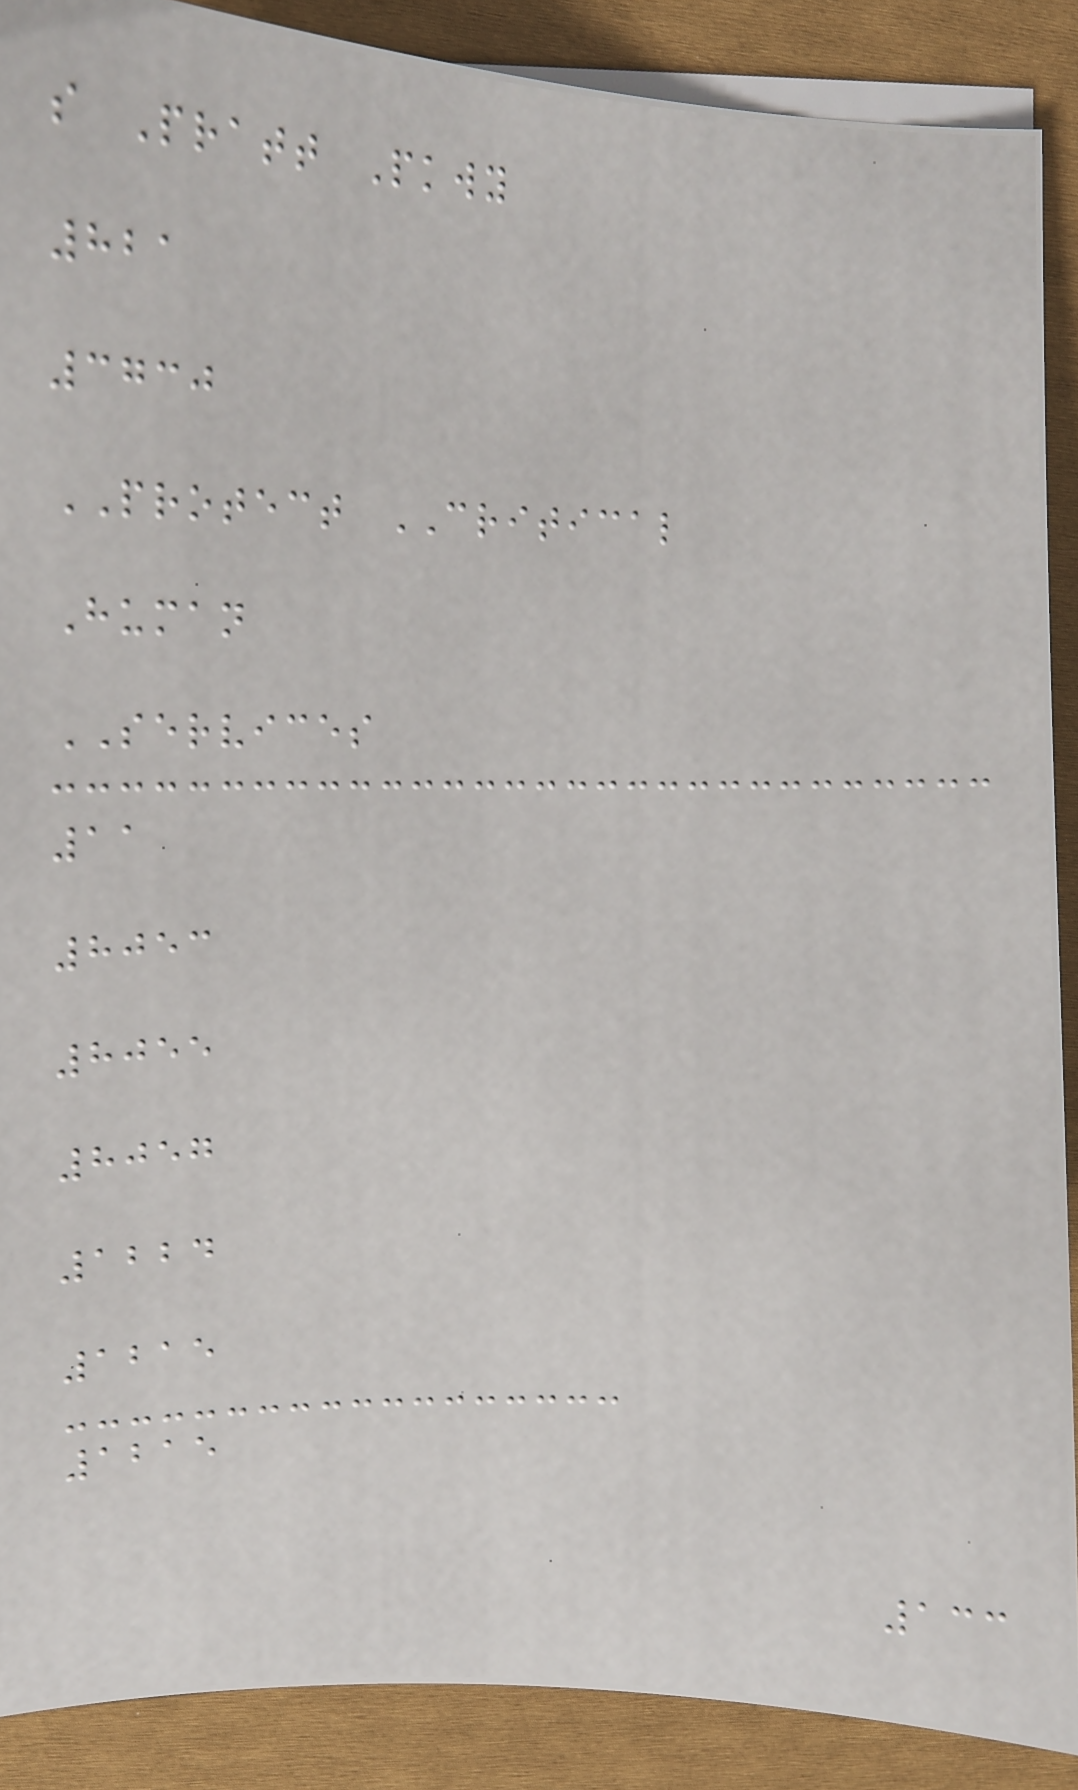s Pratt Pkwy
821
3730
PROTECT CRITICAL
Human
SERVICES
11
8053
8055
8057
1224
1215
1215
133
